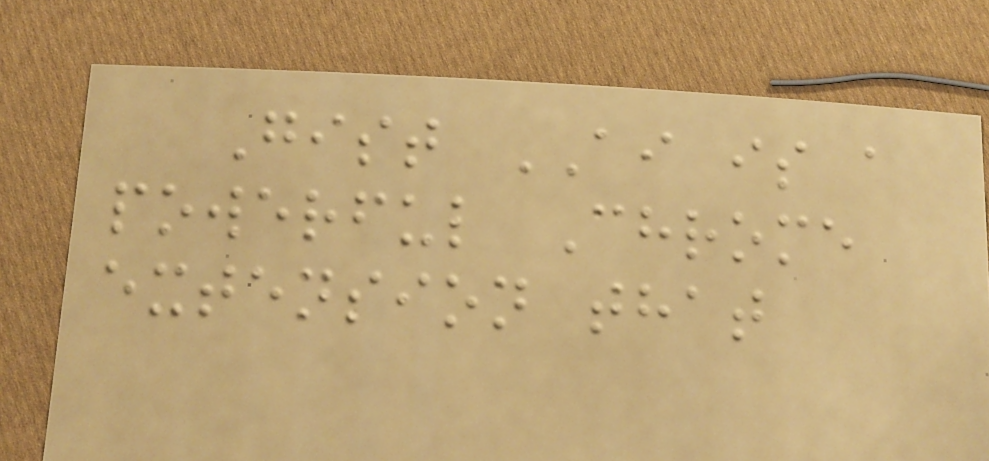Gist AI is a
powerful Chrome
extension that
